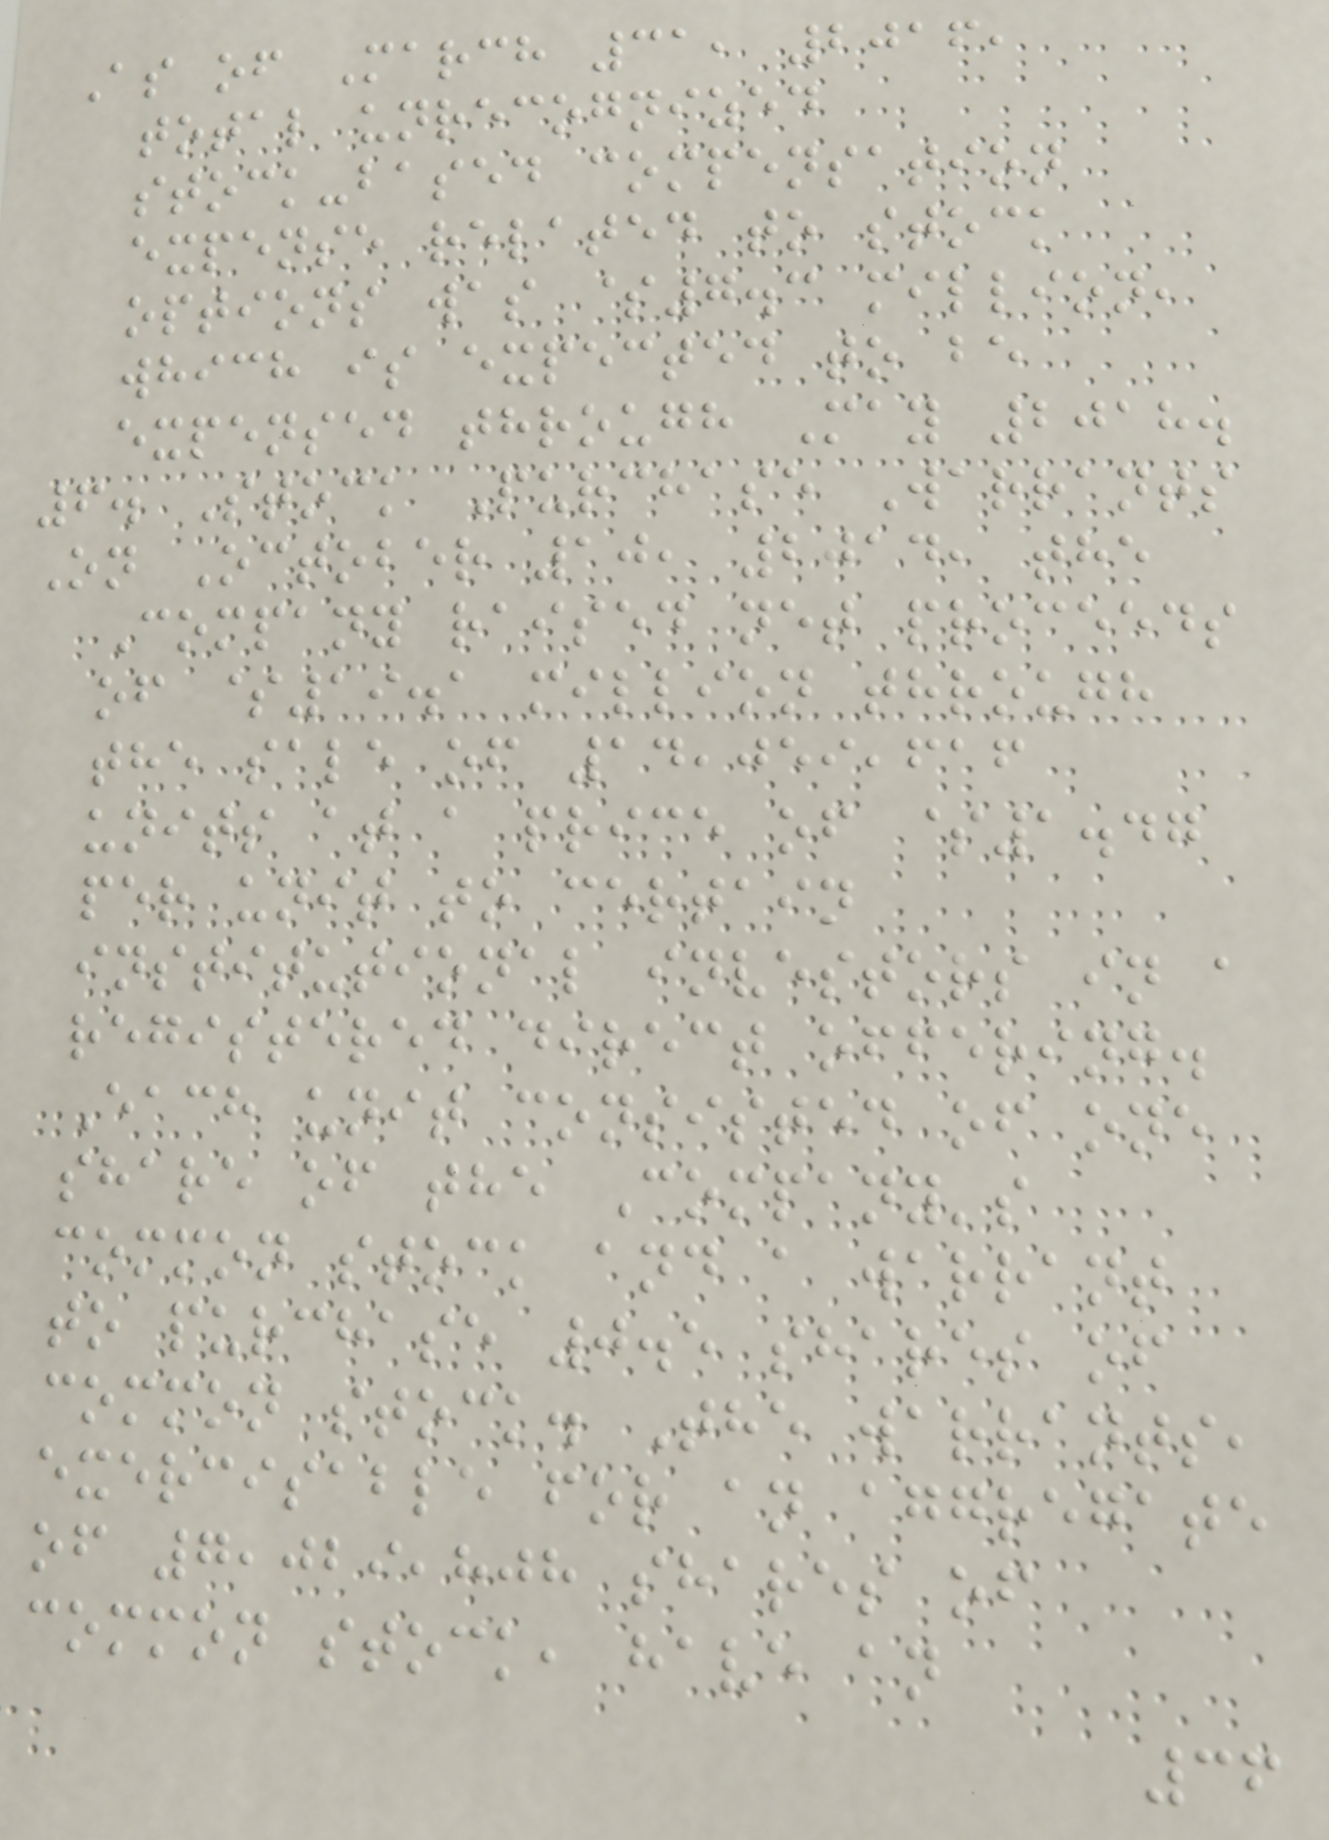As of March 31, 2016,
total unrecognized
stock-based compensation
expense related to stock
options was $7.3 million,
which is expected to be
expensed through May 2018.
6. Stock Purchase Warrants
On October 10, 2014, the
Company raised net proceeds
of $19.1 million through
the sale of 14,059,616
units at a price of $1.47
per unit to certain
institutional investors in a
registered direct offering.
Each unit consisted of one
share of the Company's
common stock and a warrant
to purchase 0.5 shares of
common stock. The warrants,
exercisable for an aggregate
of 7,029,808 shares of
common stock, have an
36
